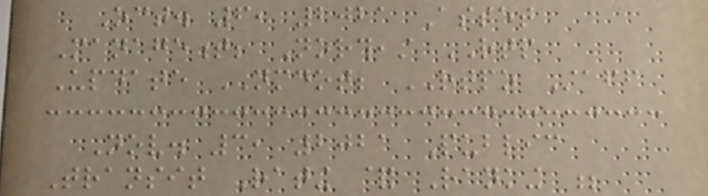Oct. 6, 2021 Asset
Management; Northeast RTP
Update NMDOT; RTPO Staff
Nov. 3, 2021 Public
Transit Rating & Ranking ;
